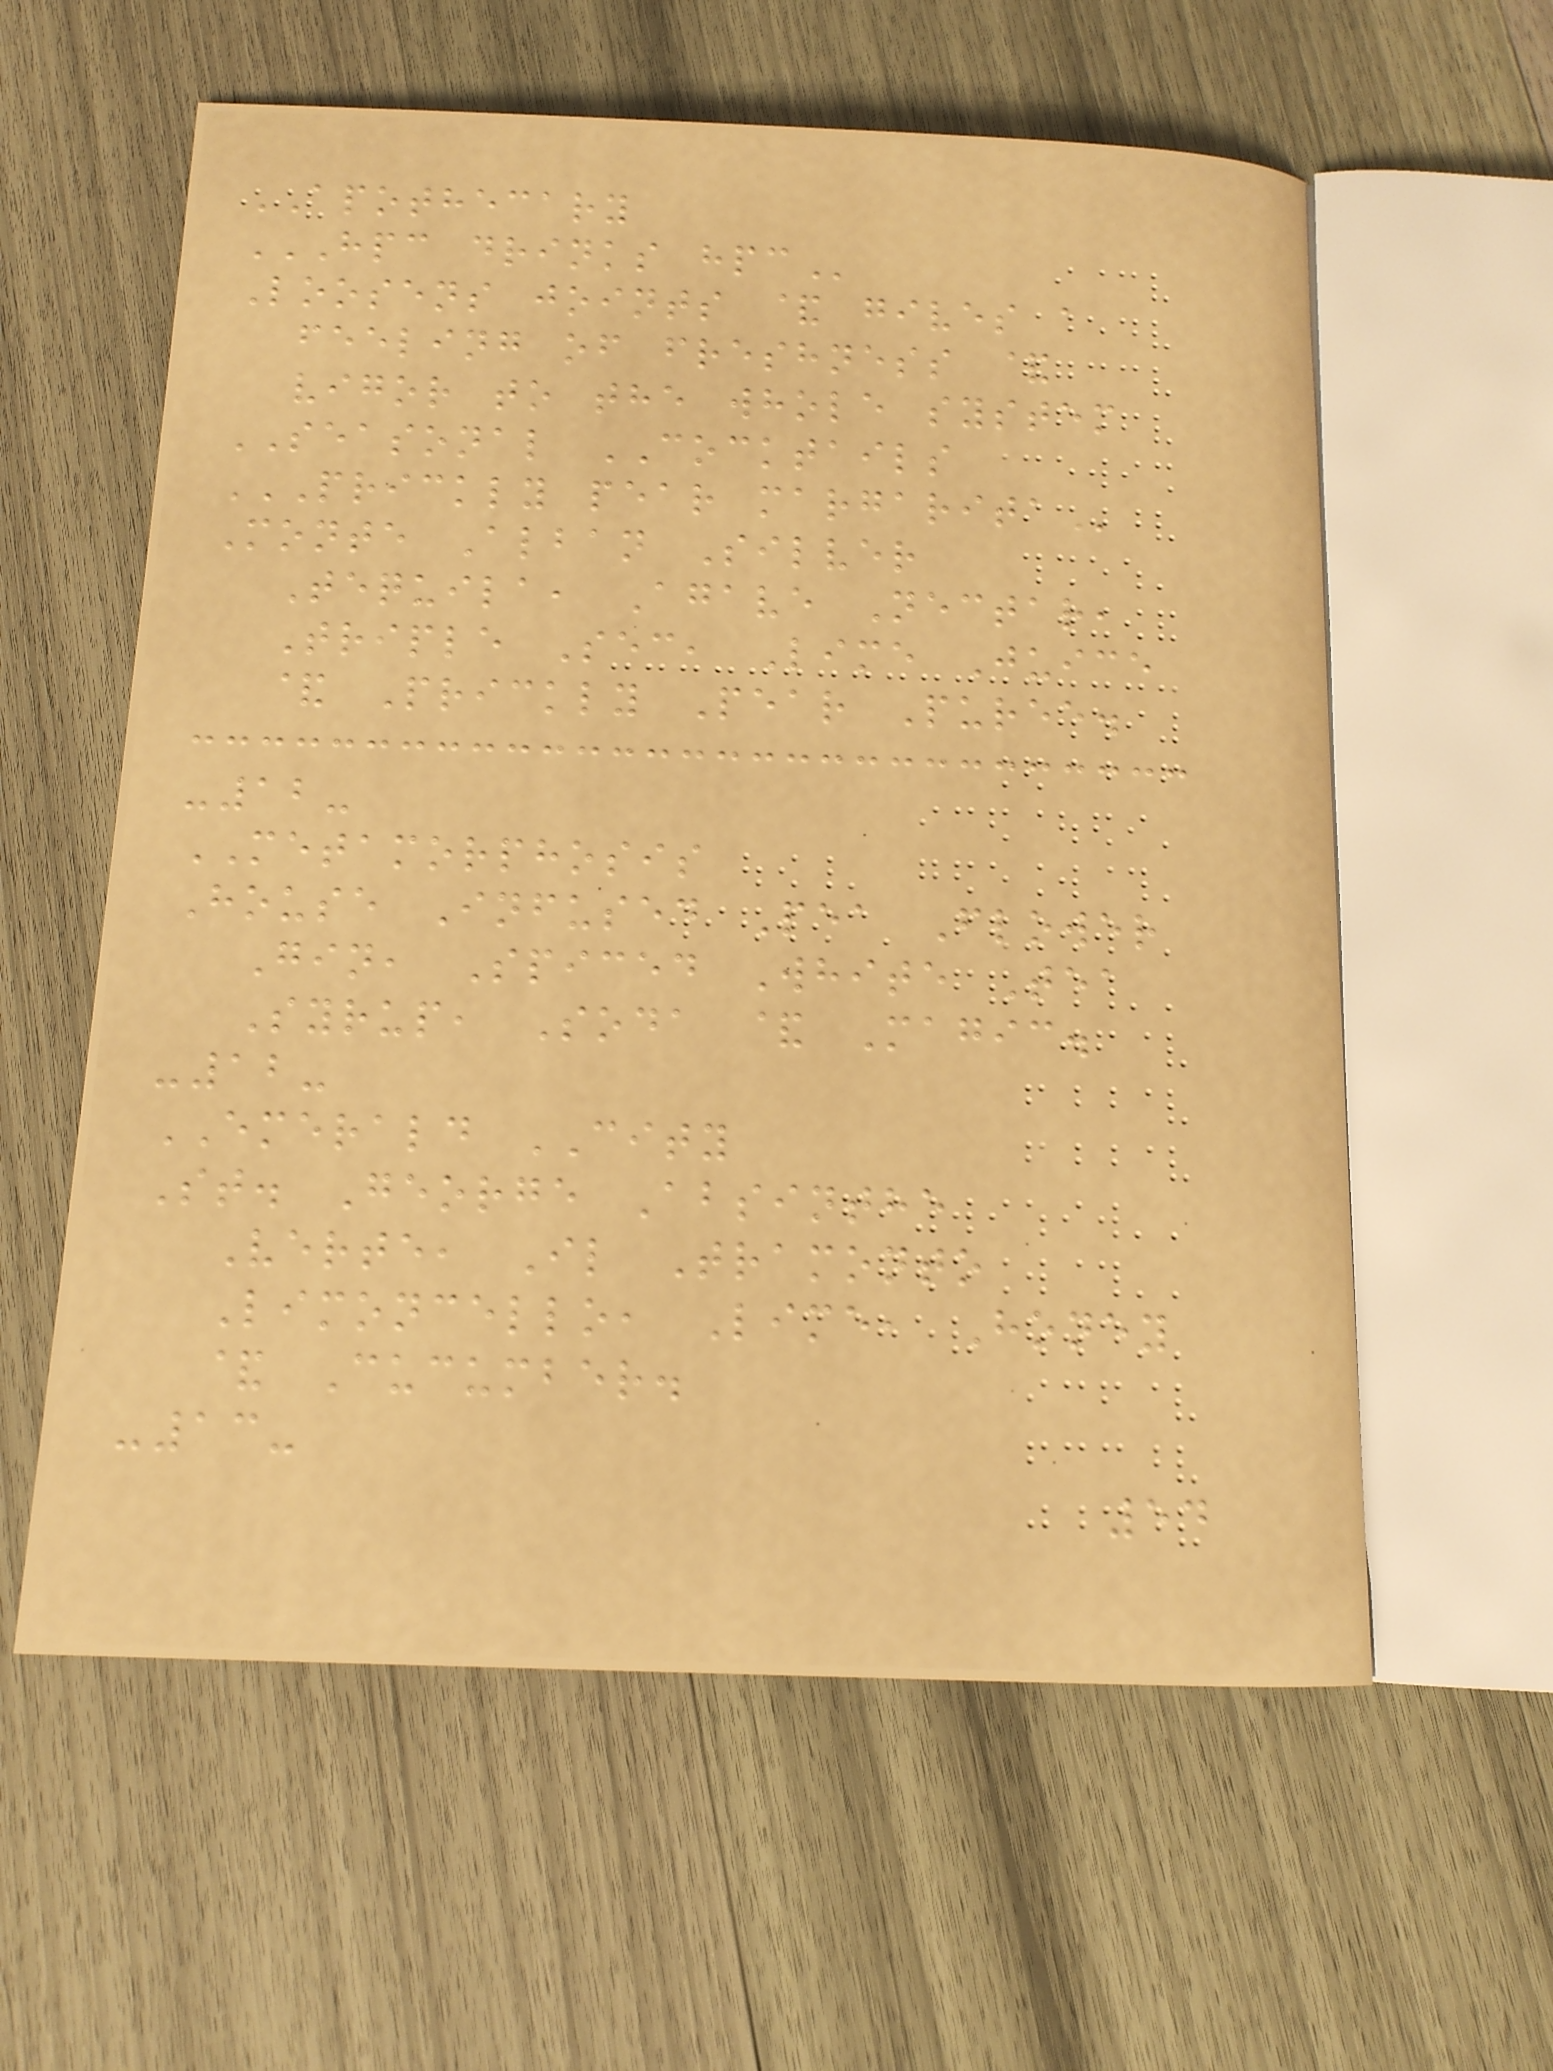APOTHECARY
HPC DRINKS HPC
Loosens joints & gives a
feeling of freshness &
vigor to the whole system
SEASONAL COCKTAILS
PRICKLY PEAR MARGARITA
Monte Alban Silver
Tequila, Agave Nectar,
Triple Sec, Lime Juice
& Prickly Pear Puree.
-12-
METAMORPHOSIS
House Infused Pea Flower
Gin, Spiced White Tea
Syrup, Soda & Magic.
-12-
EMERALD CITY
St. George Absinthe
Verte, Il Tramonto
Limoncello, Lime, Honey
& Cucumber.
-13-
54
